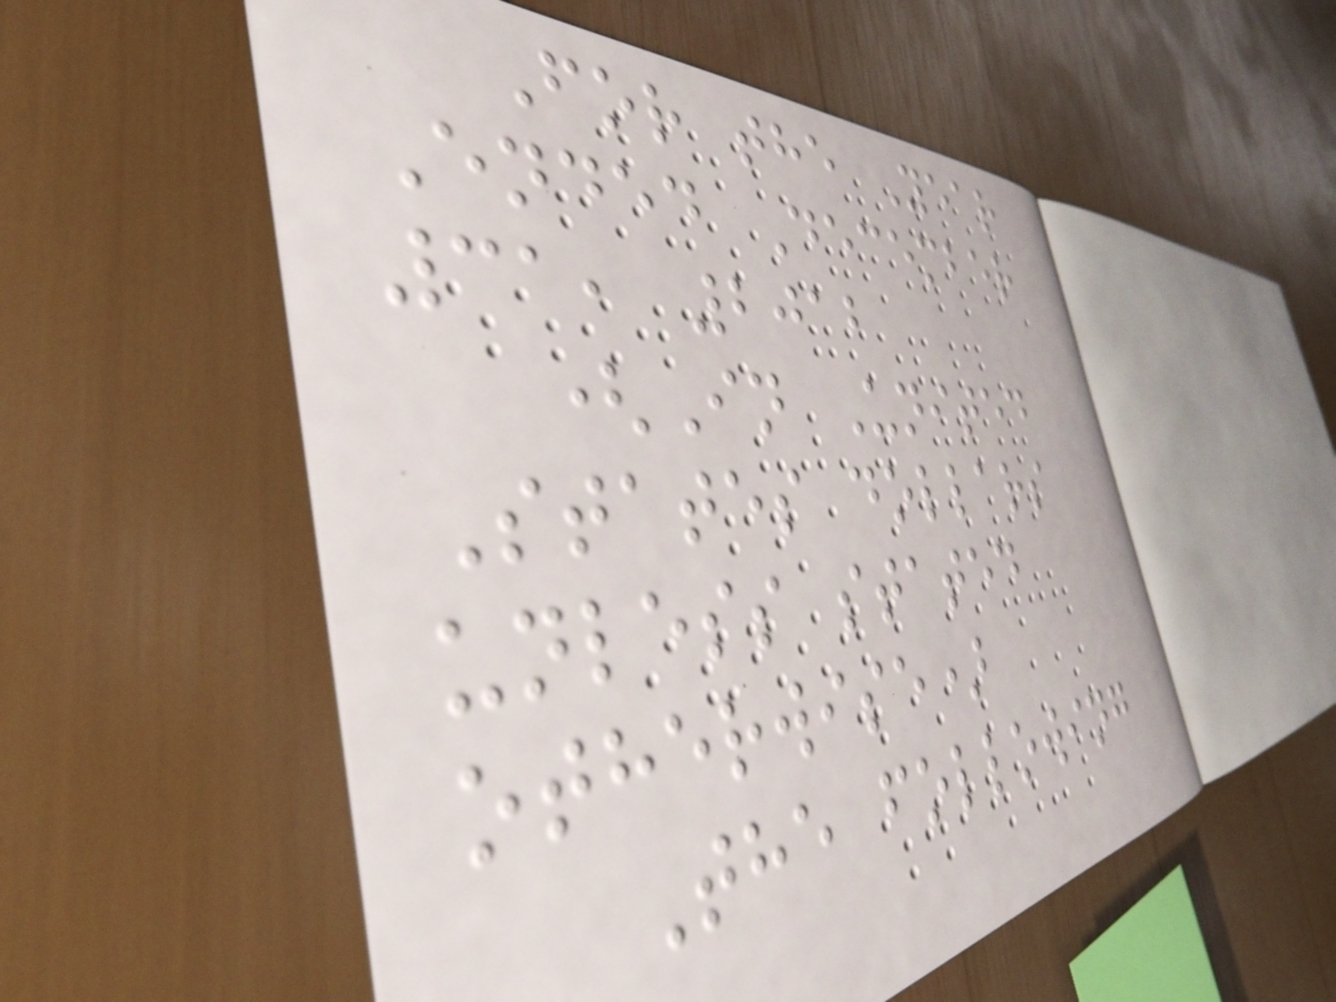For the Year
Ended December
31, 2012
(In United
States dollars
unless stated
otherwise)
The following
